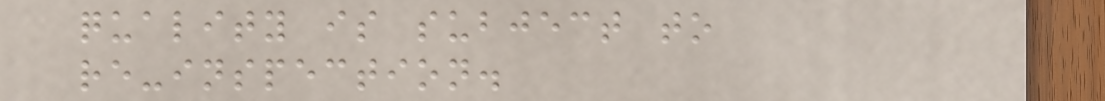quality is subject to
re-inspection.
